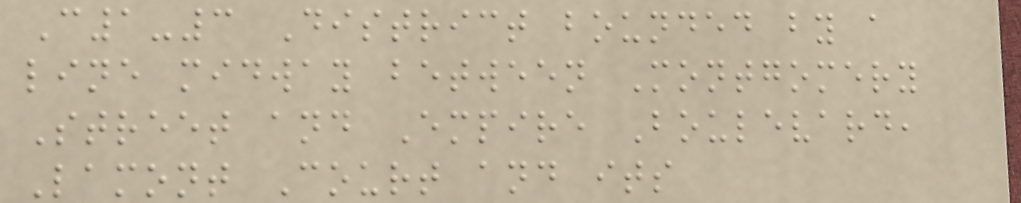C1-3 District bounded by a
line midway between Montgomery
Street and Empire Boulevard,
Lamont Court and its
